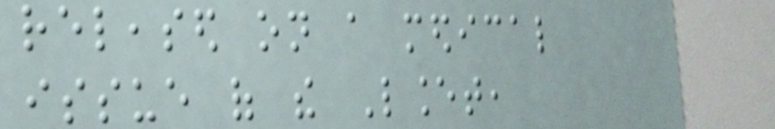released on a medical
issue of the Lancet,
